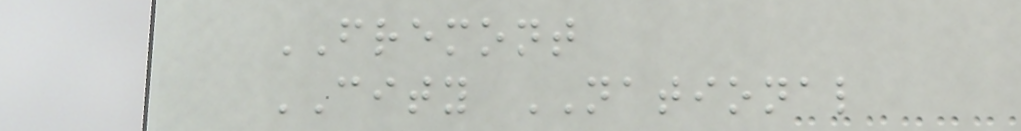FREMONT
CITY NATIONAL
